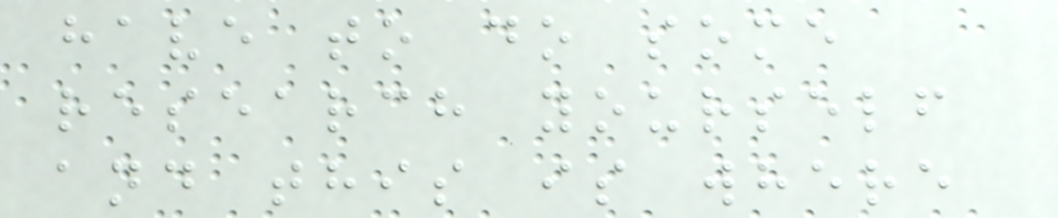have to do some
research yourself
and this is where
